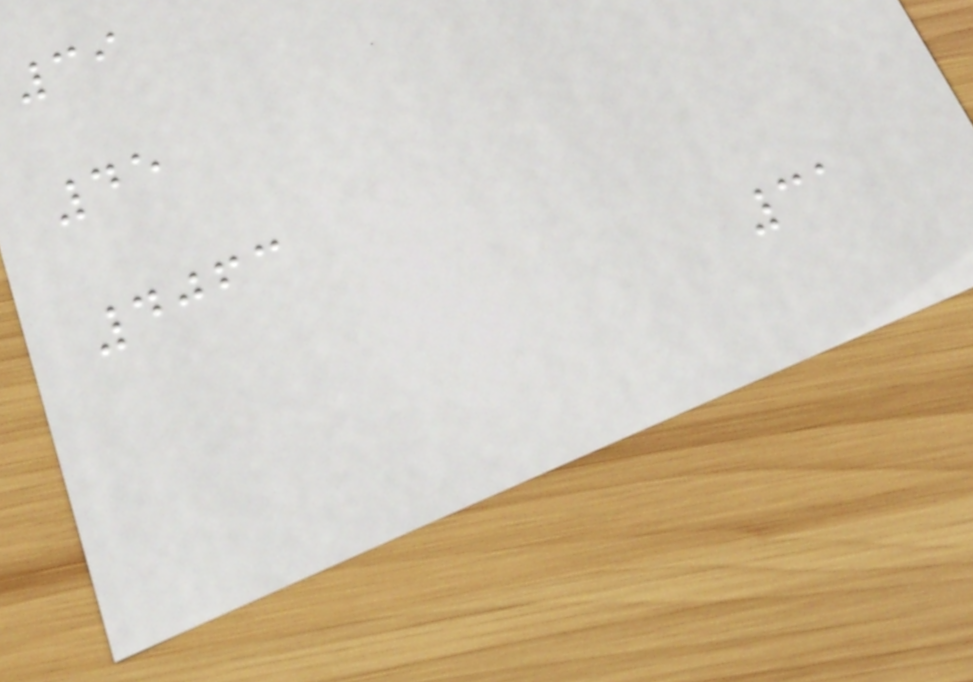39
45
4063
31
